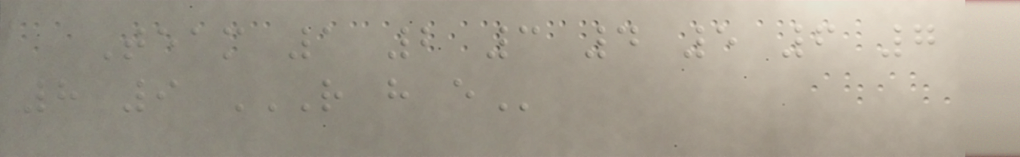Team 1 2 3 4 5 6 7
8 9 R H E
